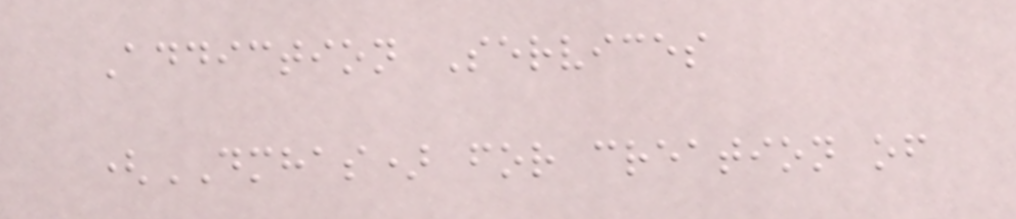Addiction Services
(DMHAS) for creation of
